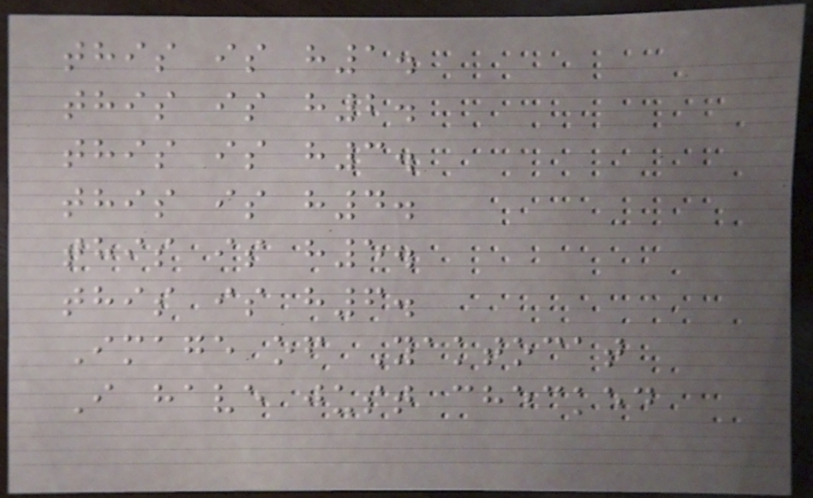this is h1.
this is h2.
this is h3.
this is h4.
this is h5.
this is h6.
Image of Yaktocat
I have just checked
